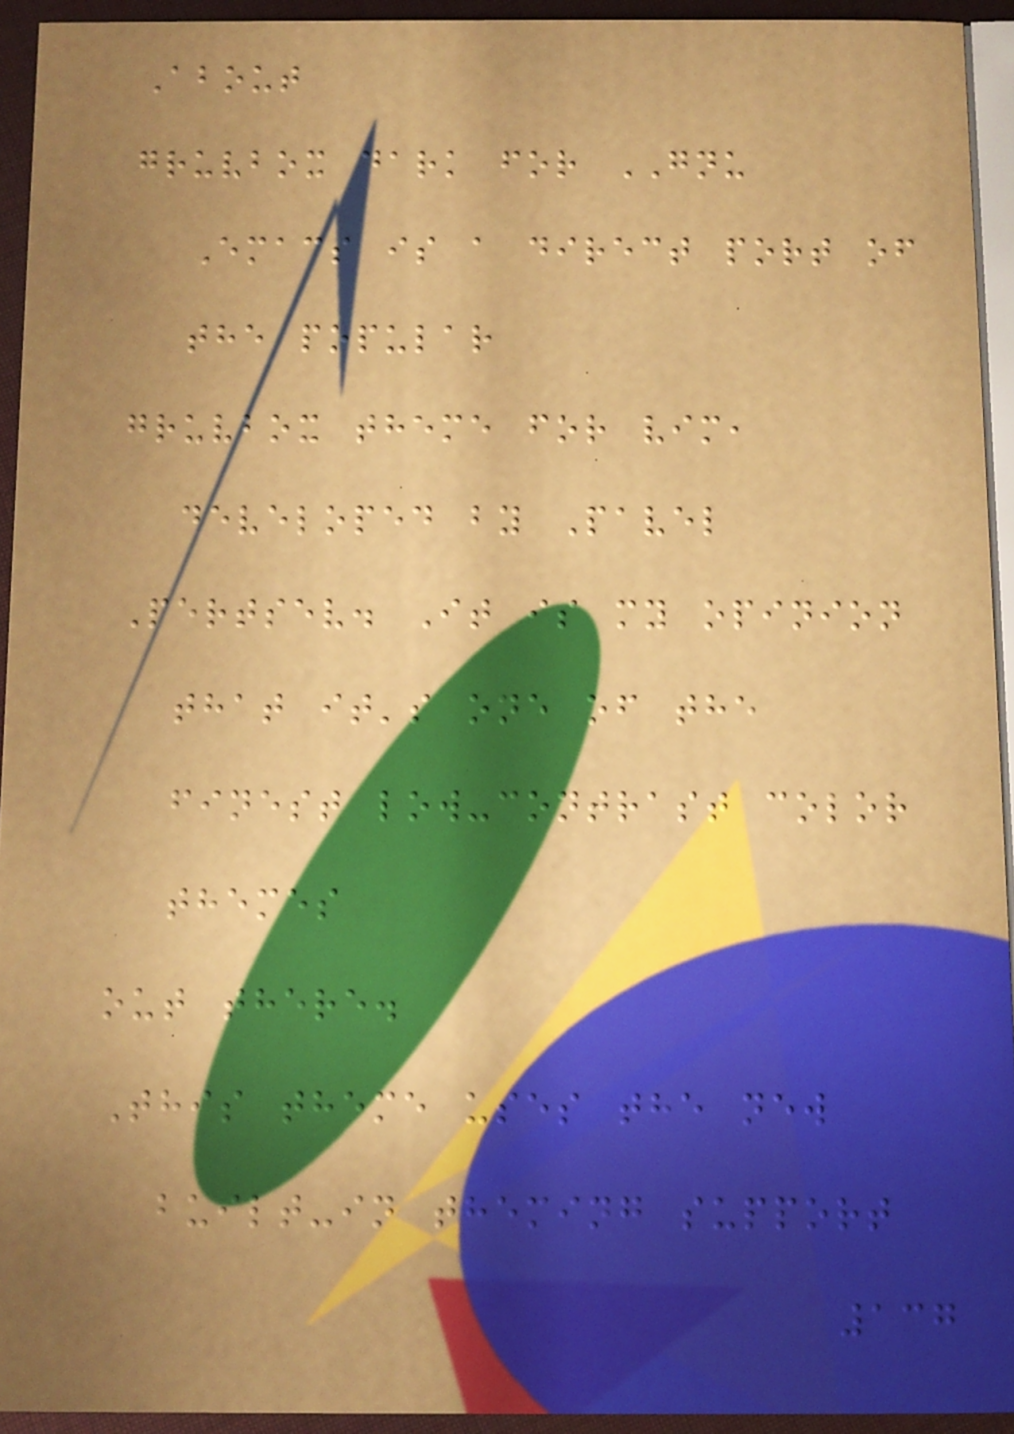About
gruvbox dark for GNU
Emacs is a direct port of
the popular
gruvbox theme for vim,
developed by Pavel
Pertsev. It is my opinion
that it's one of the
finest low-contrast color
themes
out there.
This theme uses the new
built-in theming support
137
